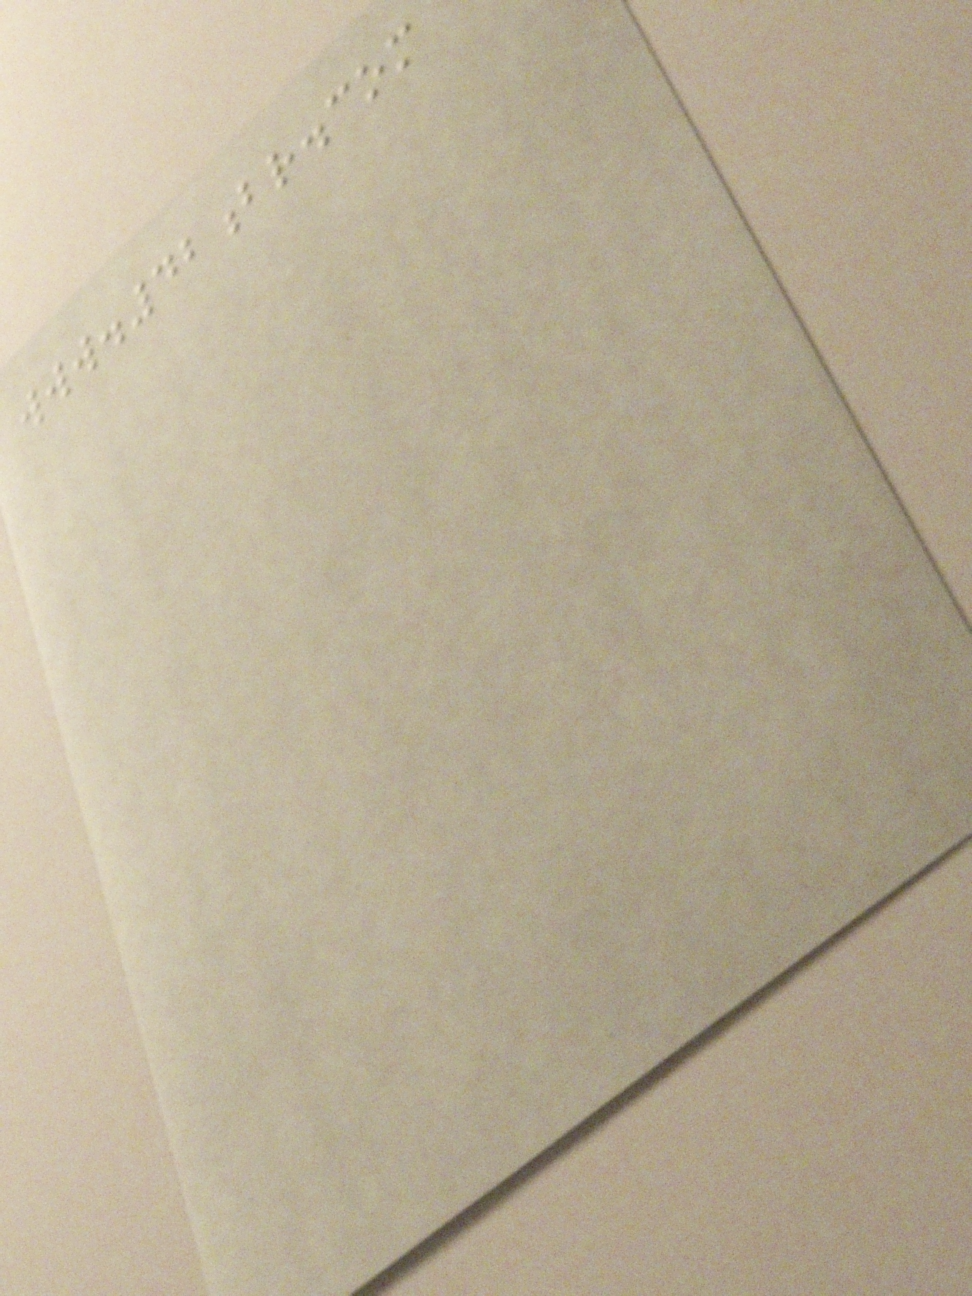www.42br.com
